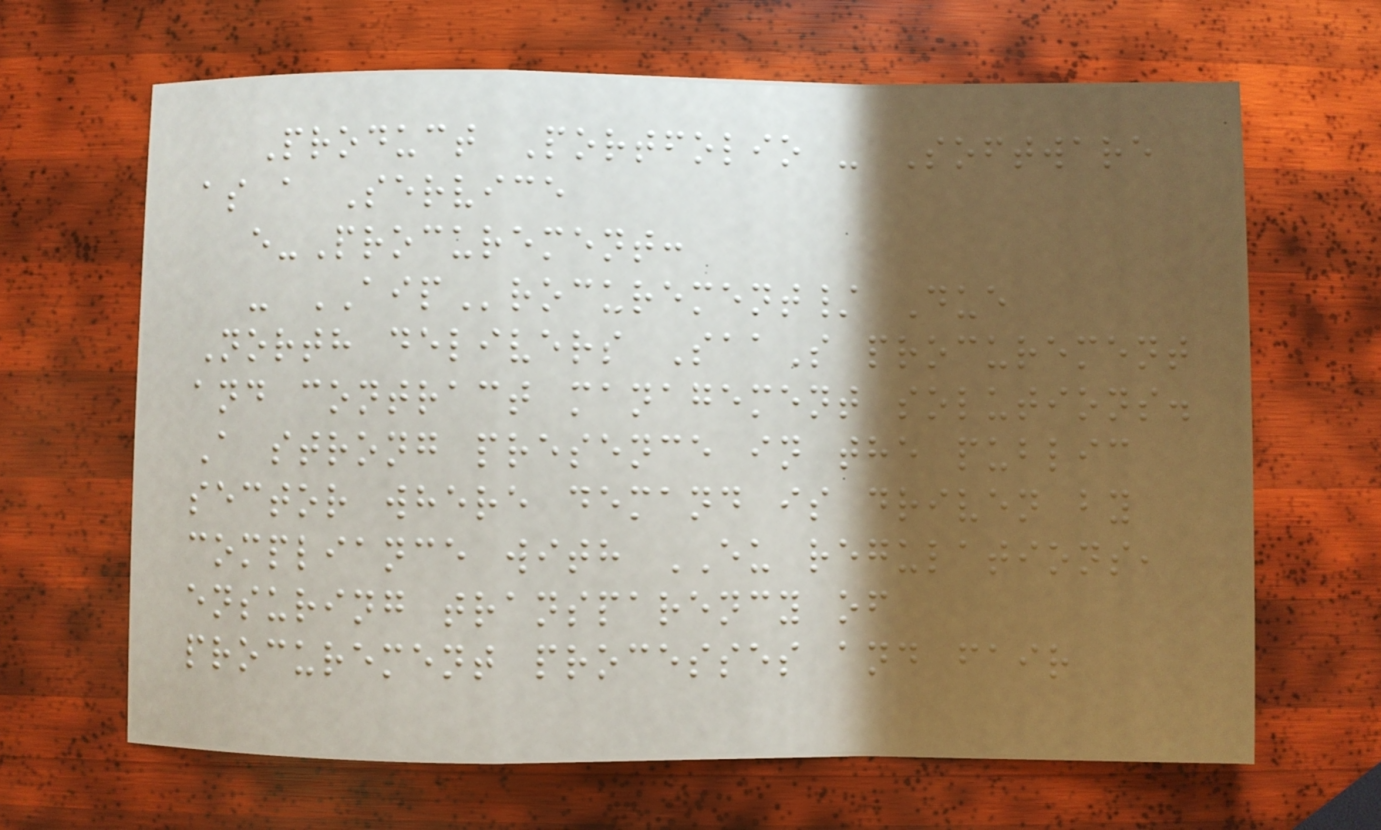Product Portfolio - Software
as a Service
e-Procurement:
- AIProcurement/ Due
North delivers SaaS procurement
and contract management solutions.
A strong presence in the public
sector where demand is driven by
compliance with EU regulations,
ensuring transparency of
procurement processes and fair
